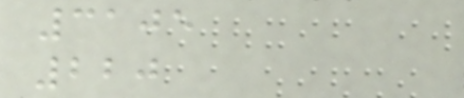3105
220
